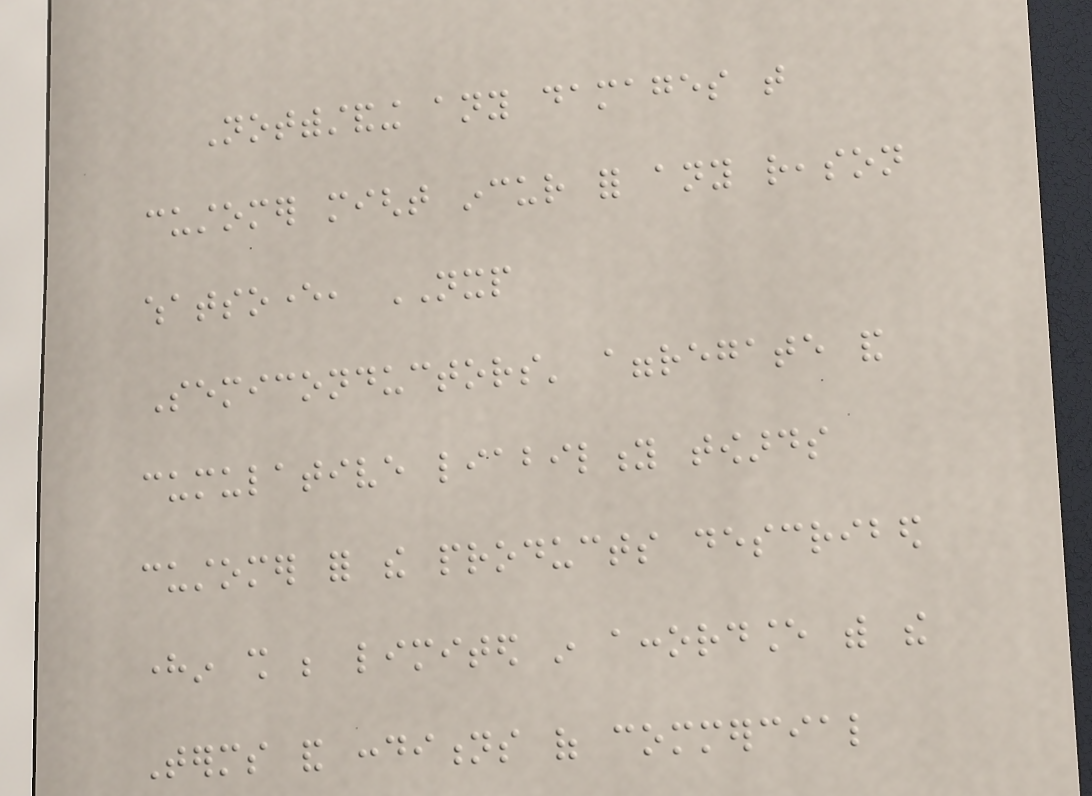Notwithstanding any damages that
customer might incur for any reason
whatsoever, NXP
Semiconductors' aggregate and
cumulative liability towards
customer for the products described
herein shall be limited in accordance with the
Terms and conditions of commercial
